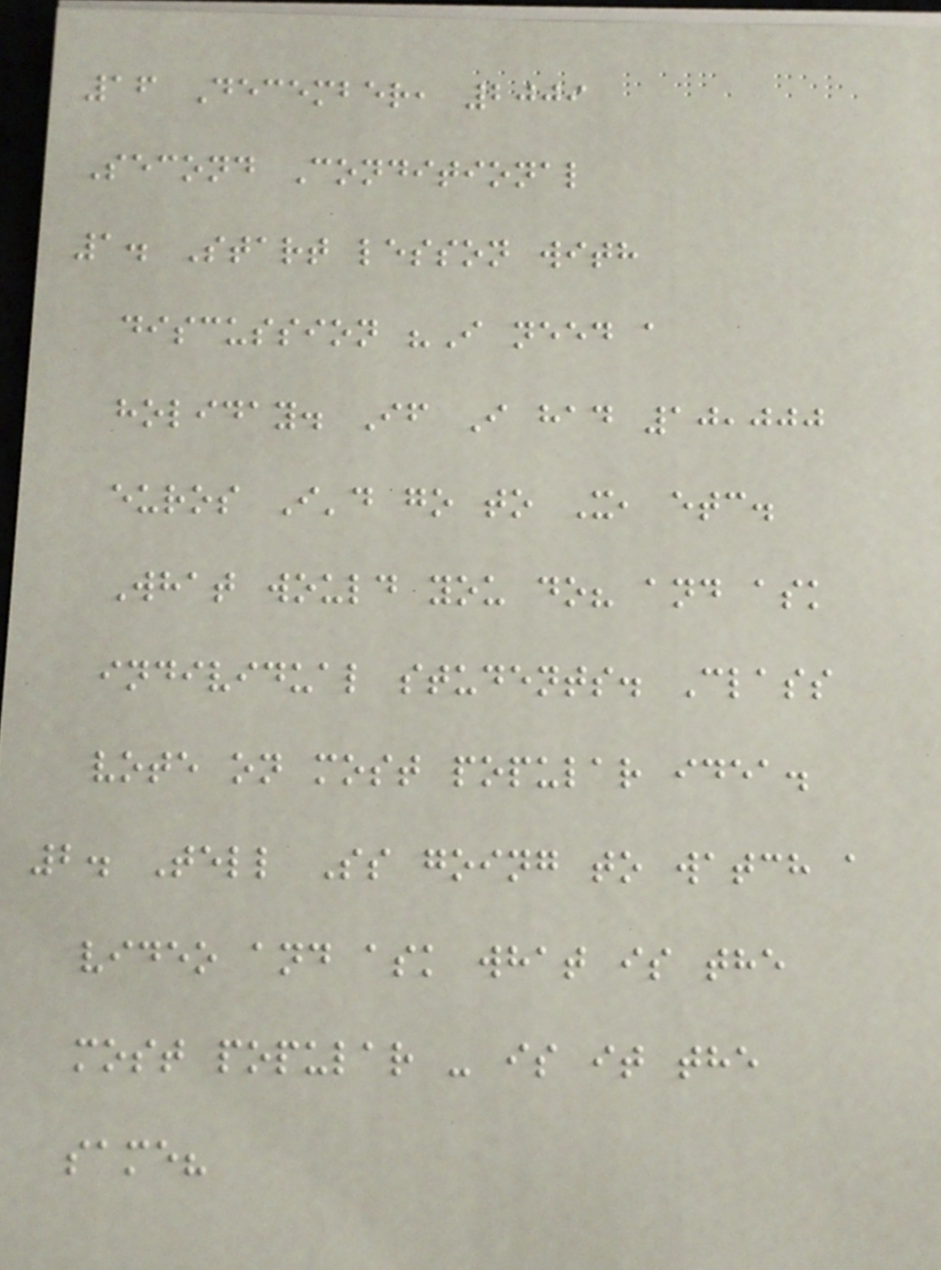16 December, 2009
Second Conditional
1. Start lesson with
discussion "I need a
holiday. If I had 10,000
euros I'd go to X, etc.
What would you do? and ask
individual students. Class
vote on most popular idea.
2. Tell Ss going to watch a
video and ask what is the
most popular - is it the
same?
